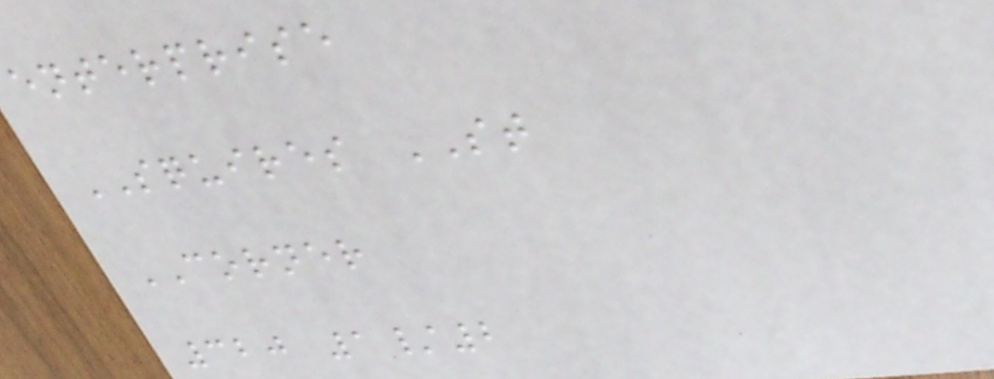enterprise
SQUIRES ST
CORNER
320 1/2
